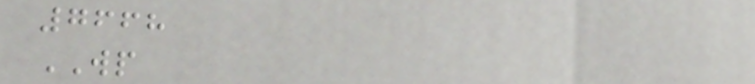7668
WP
